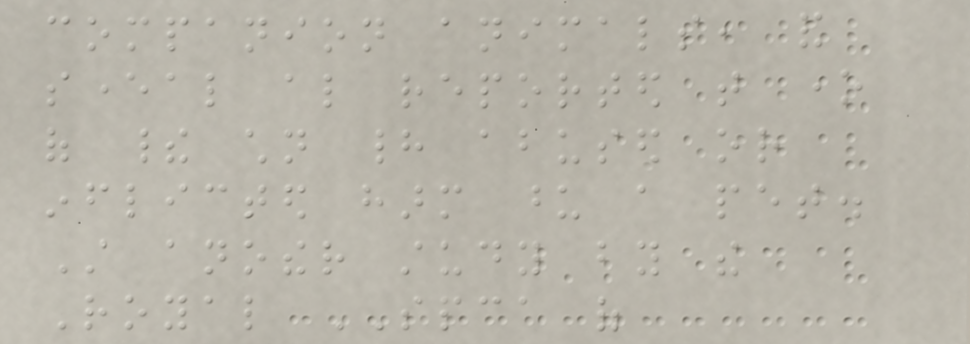companion animals, and
several also reported that one
of their children had abused or
inflicted harm upon a pet.
Still another study by the
Royal SPCA of
